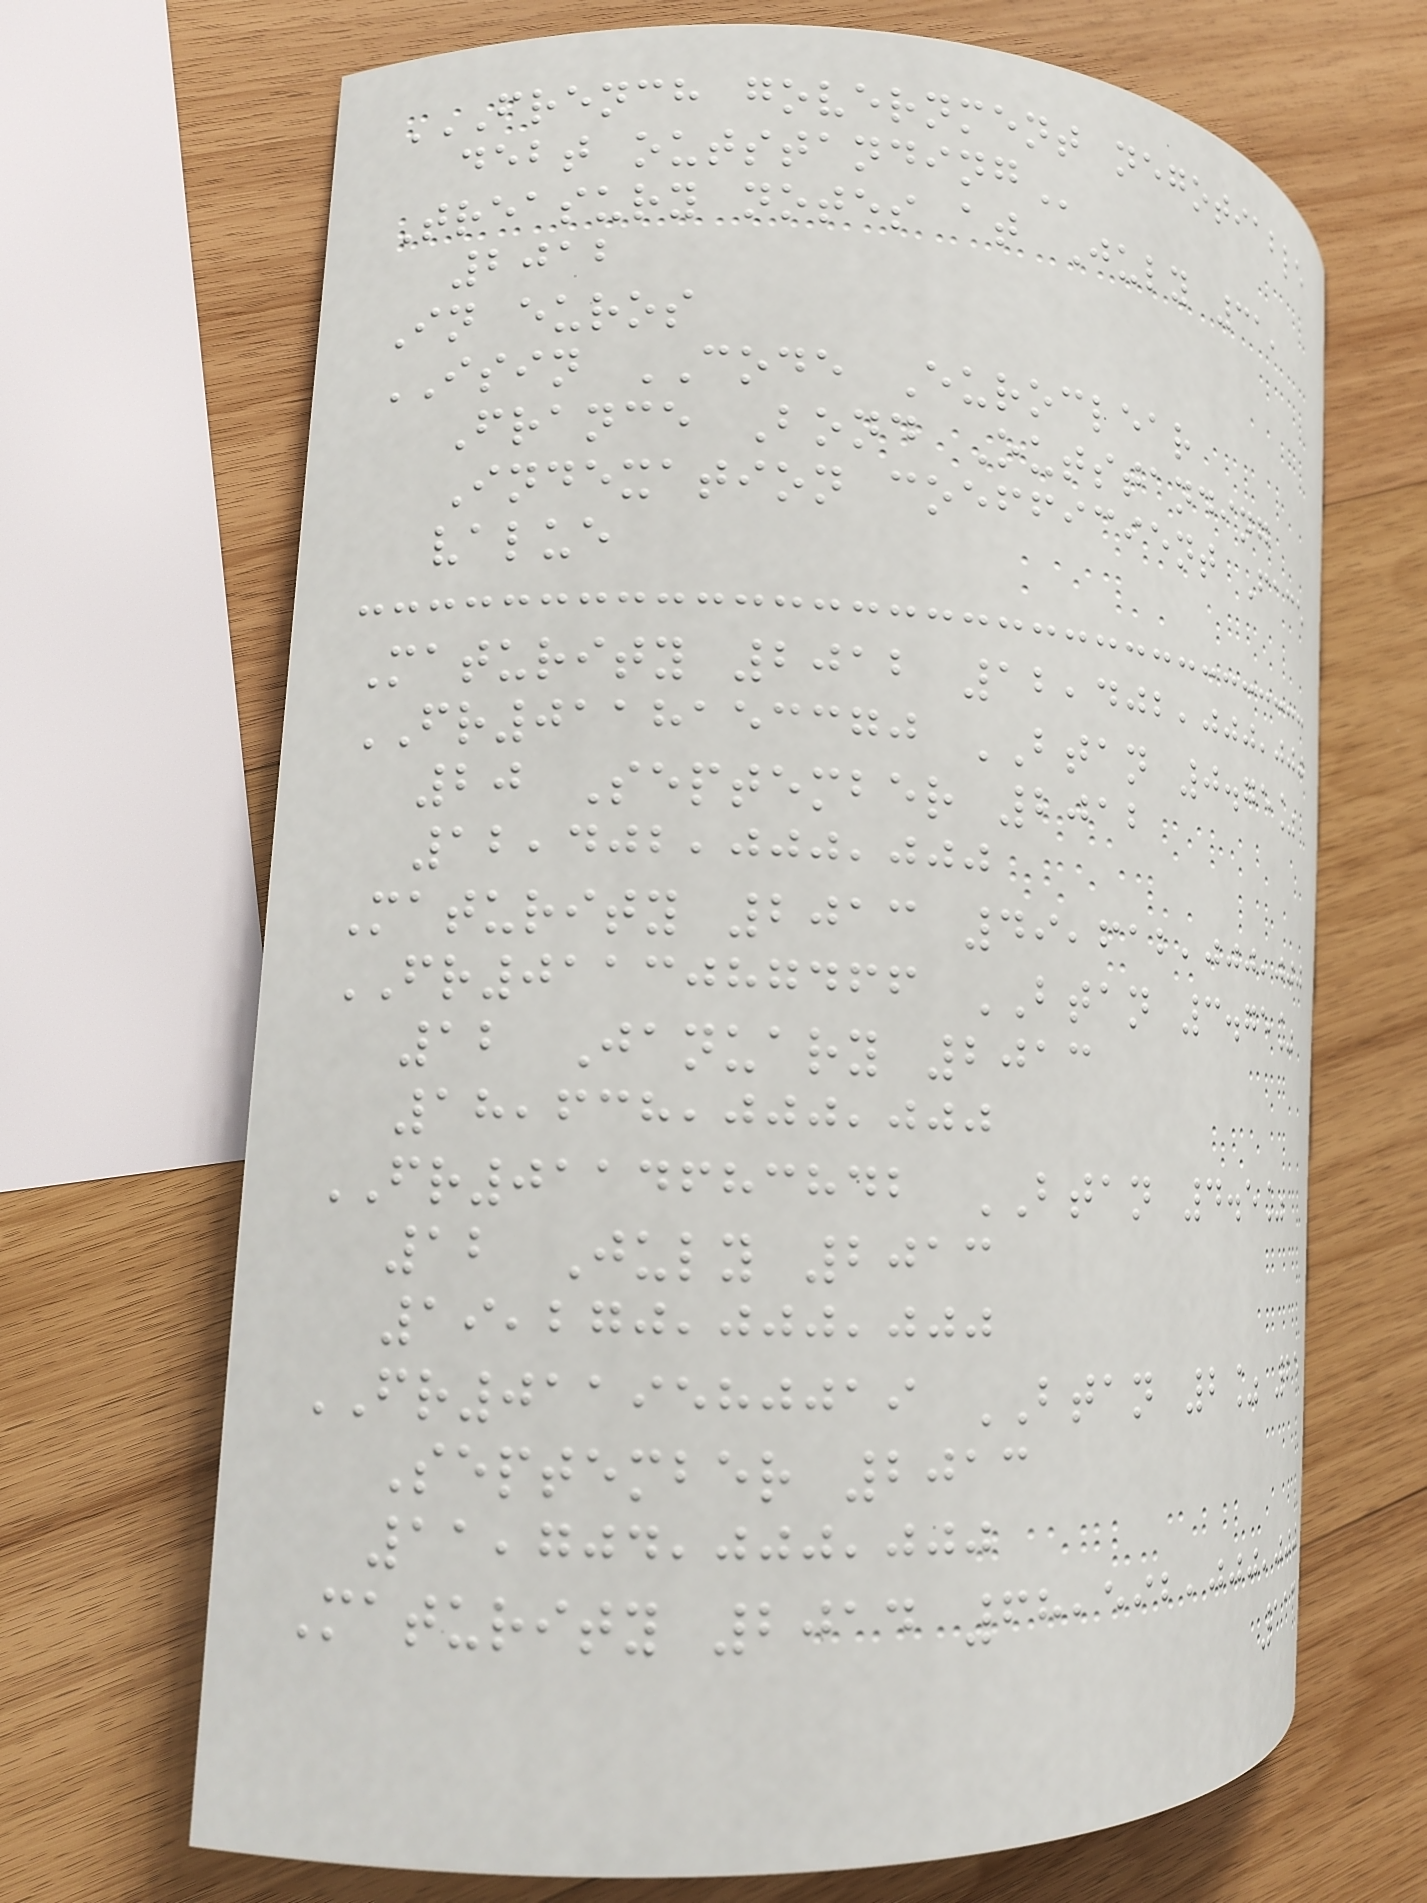FRENCH GOVERNMENT NEGOTIABLE
DEBT OUTSTANDING
Treasury notes at July 31,
2012
In euros
ISIN CODE Euroclear
France Bond Outstanding
Indexation coefficient Face
value
Maturity 2012 12,402,000,000
FR0118153370 BTAN 0.75%
20 September 2012
12,402,000,000
Maturity 2013 49,612,000,000
FR0113087466 BTAN 3.75%
12 January 2013
18,638,000,000
FR0114683842 BTAN 4.5%
12 July 2013
19,270,000,000
FR0119580019 BTAN 2% 25
September 2013
11,704,000,000
Maturity 2014 68,592,000,000
113
